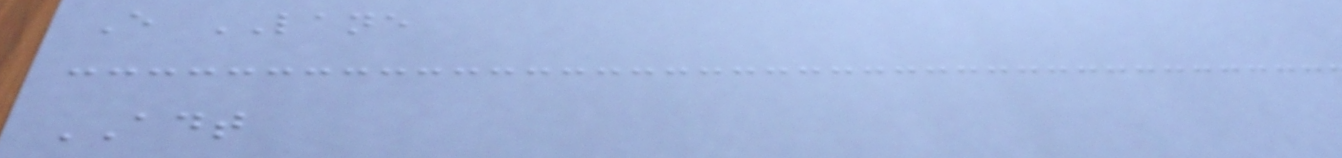E LANE
ADT
